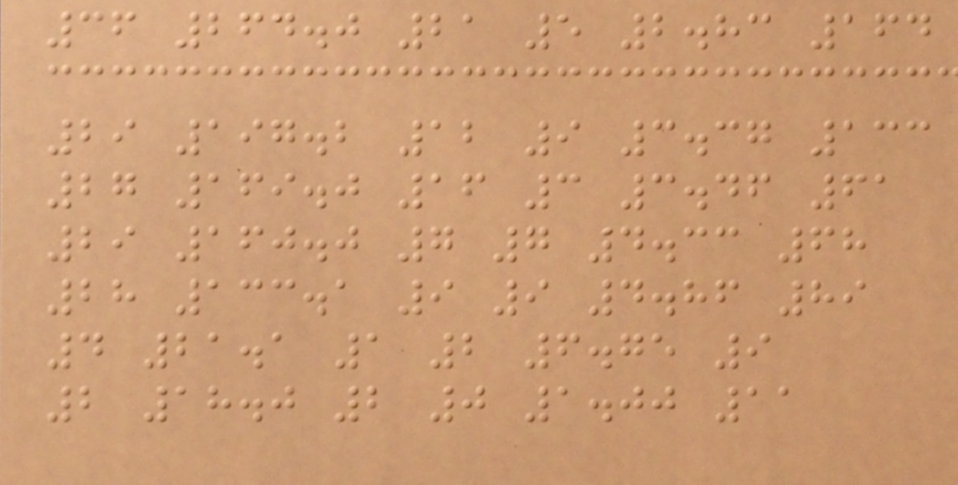36 264.0 21 5 2.83 164
29 197.2 12 9 3.37 133
27 169.0 16 3 3.46 61
29 160.0 7 7 4.33 68
28 133.1 9 9 4.86 89
4 21.1 1 2 6.75 9
2 18.0 2 0 1.00 11
